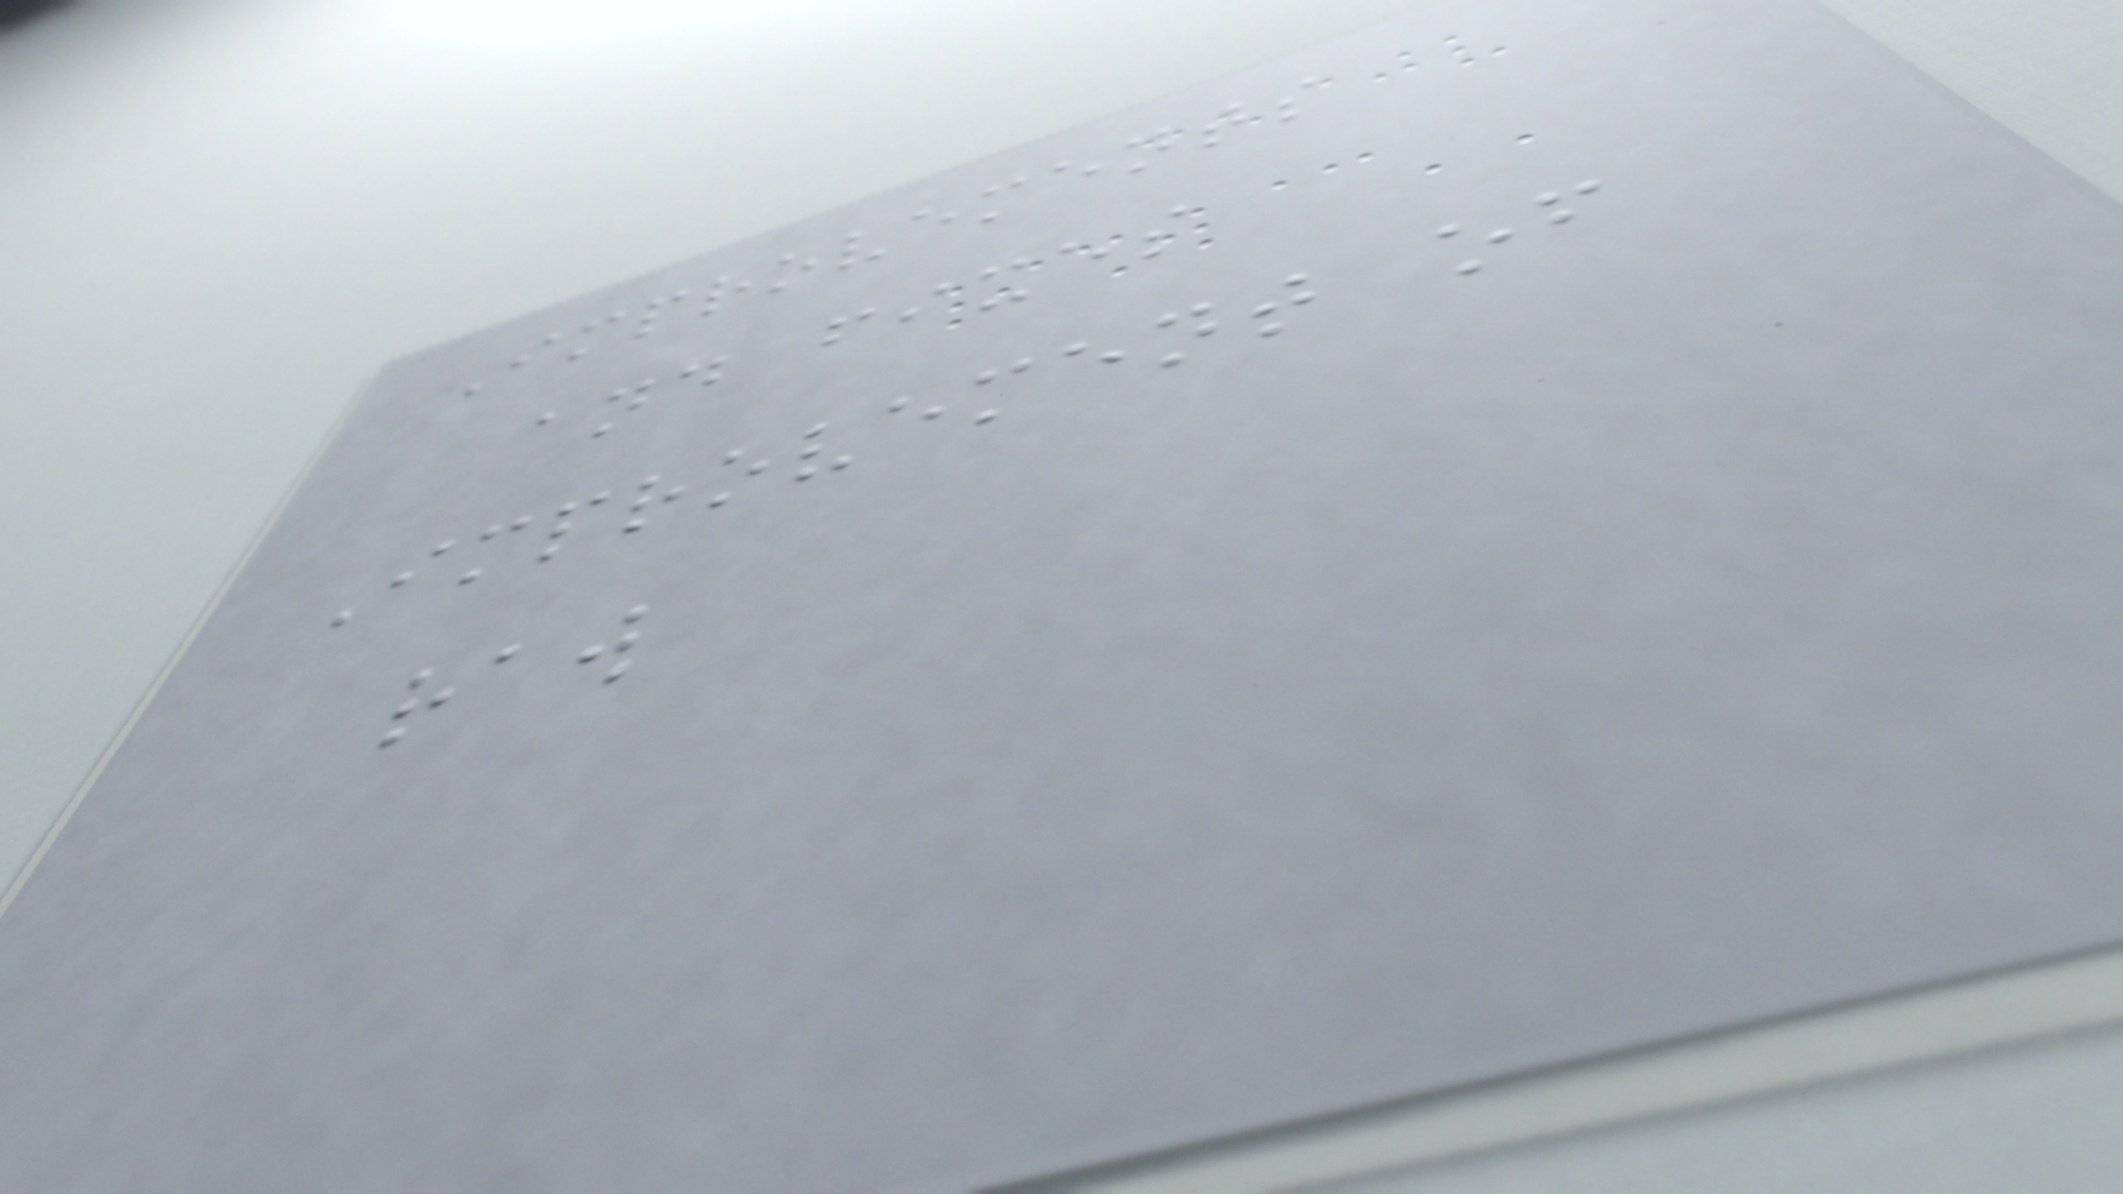Improvements
and fixes
Improvement of
raw
